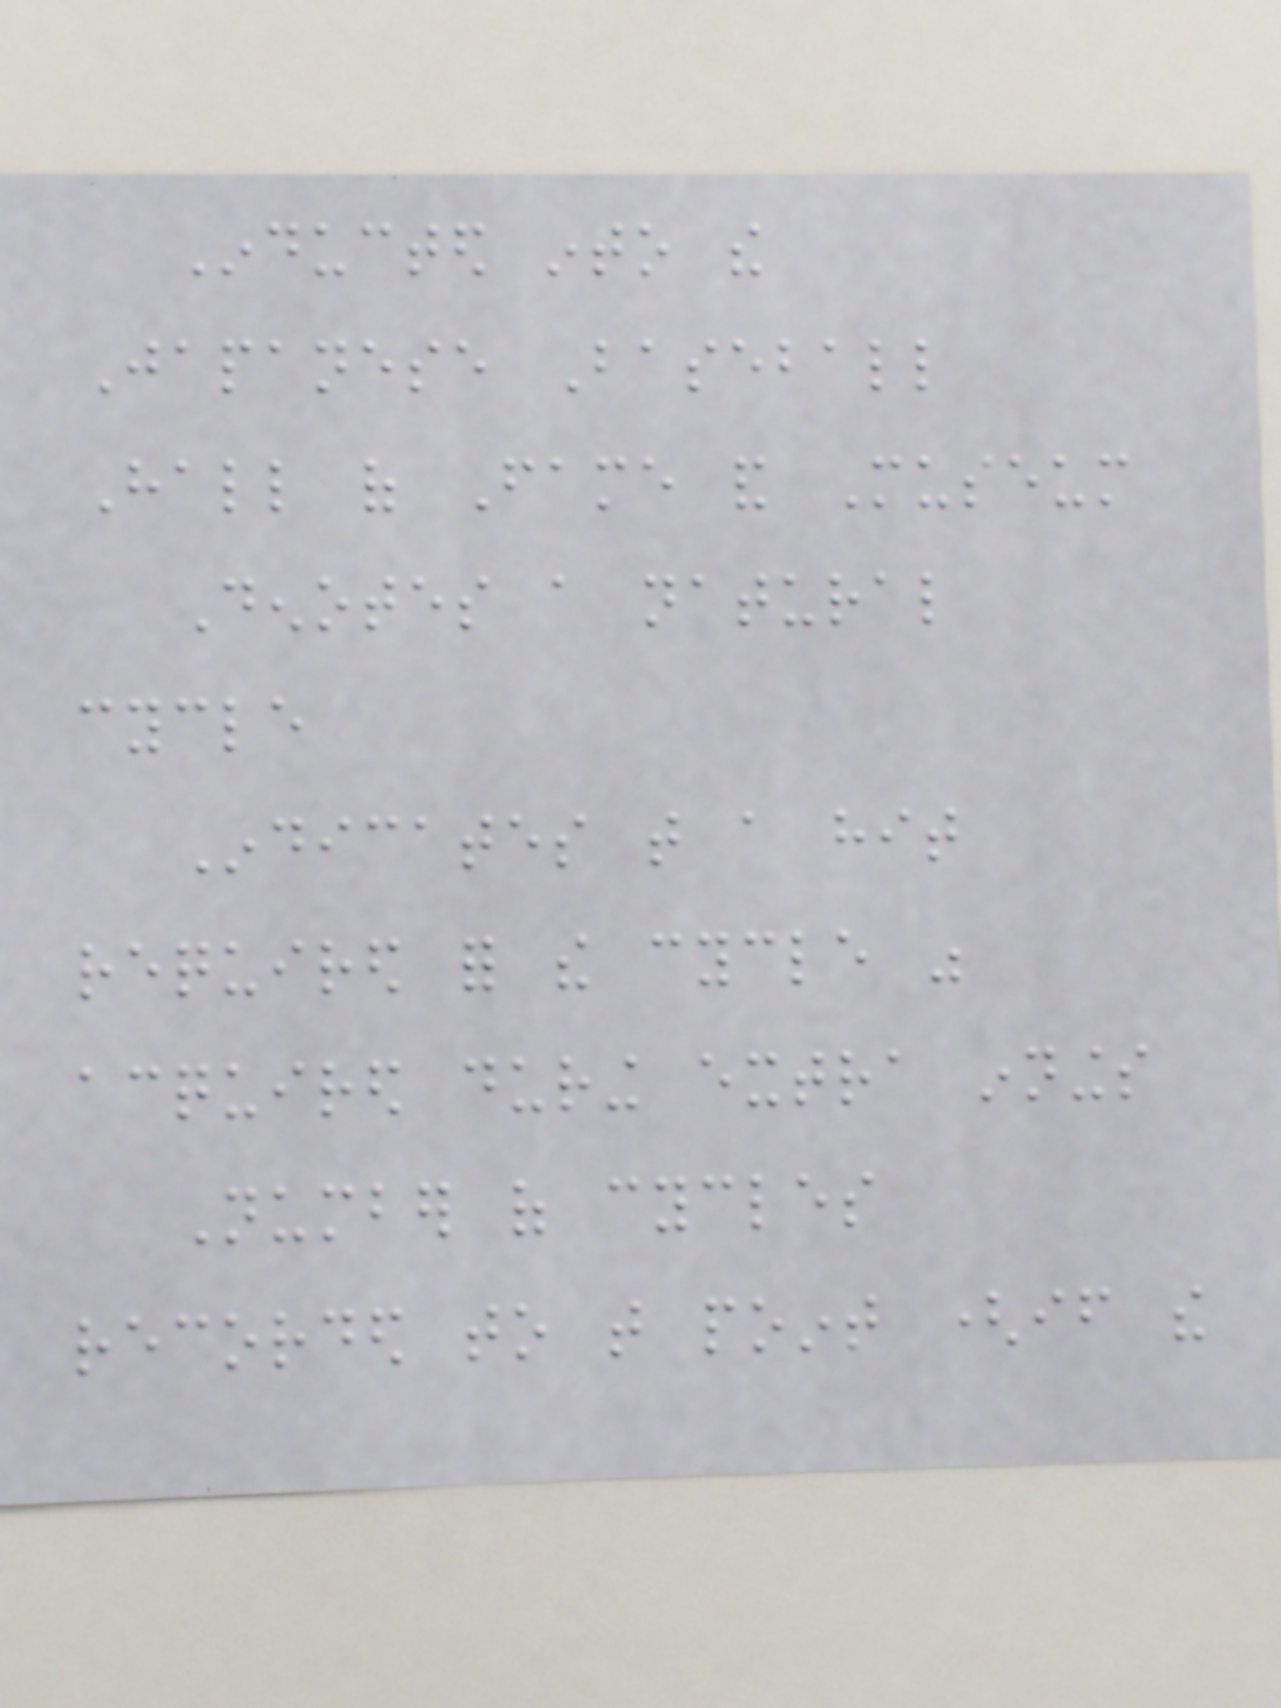Inducted into the
Japanese Baseball
Hall of Fame and Museum
Denotes a natural
cycle
Indicates that a hit
required for the cycle was
acquired during extra innings
Number of cycles
recorded to that point (if the
